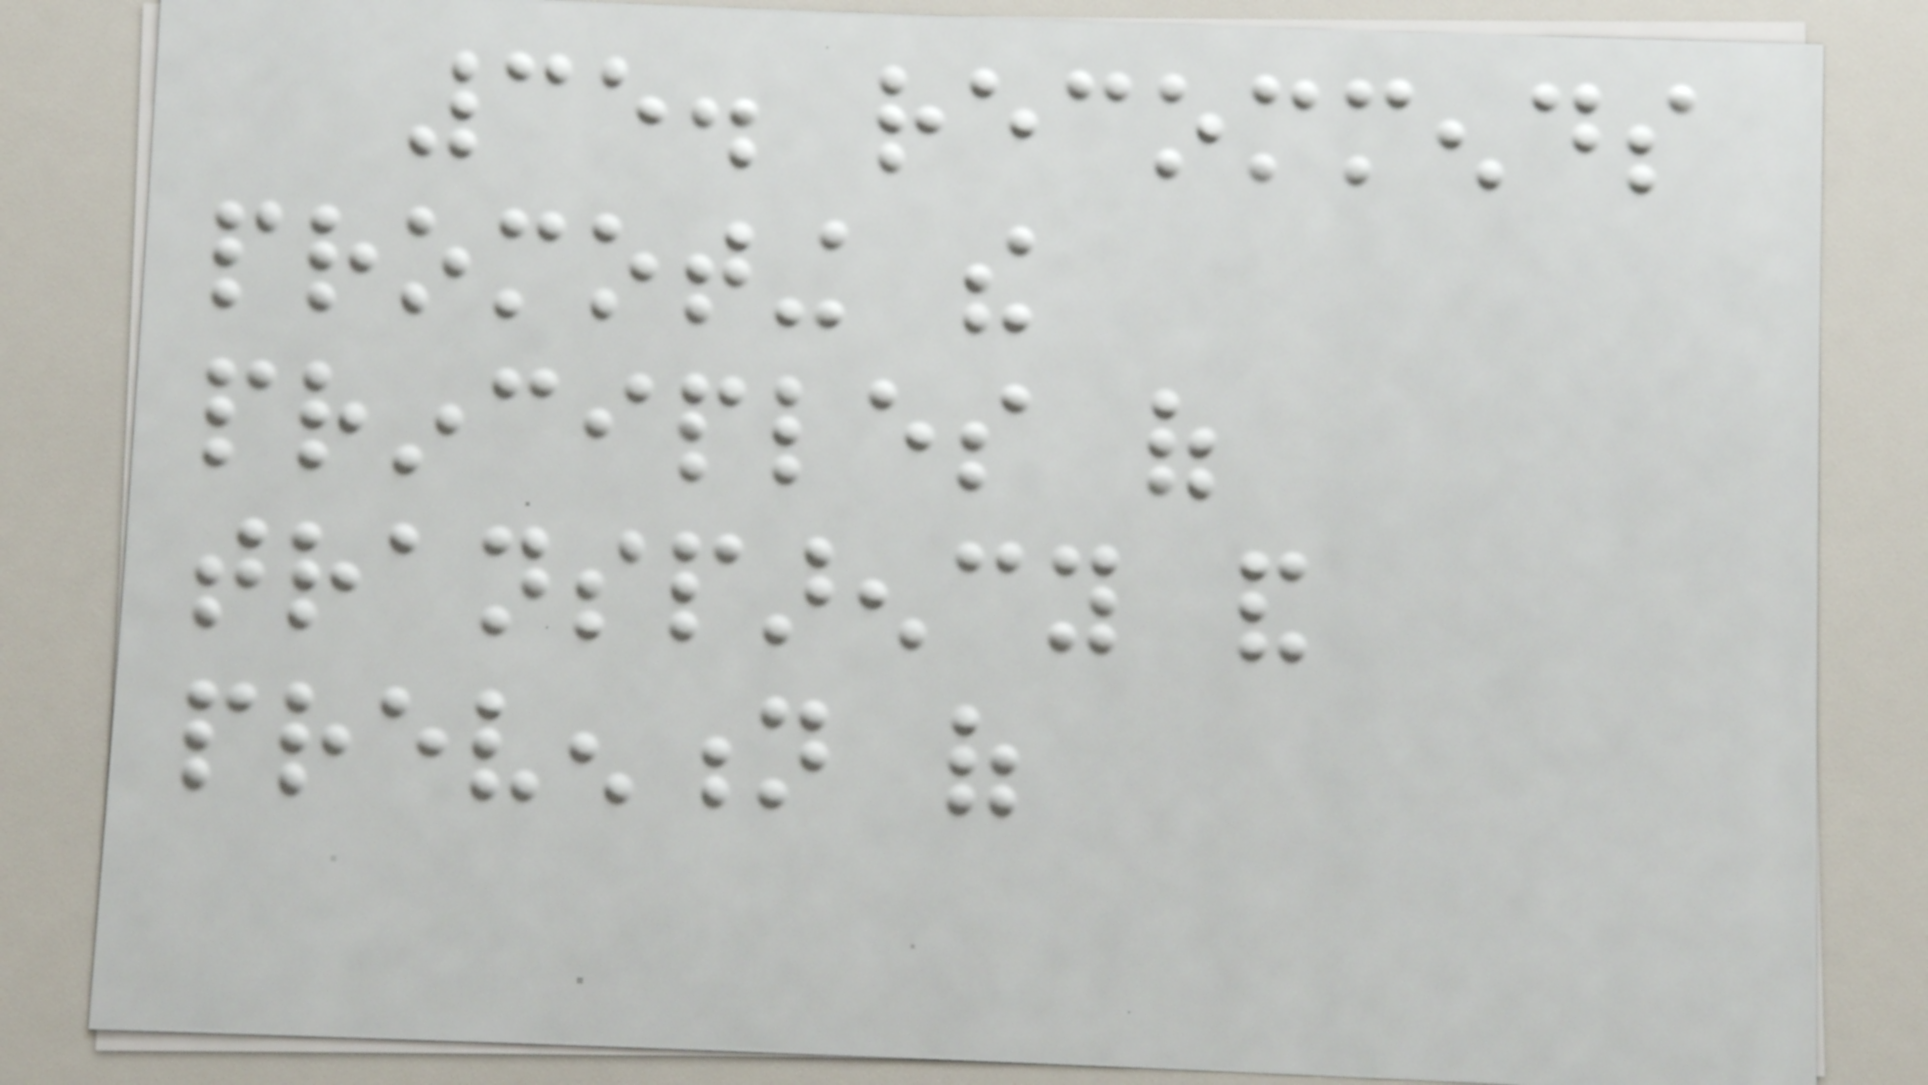35. recommends
promoting the
principles of
transparency and
prevention of
